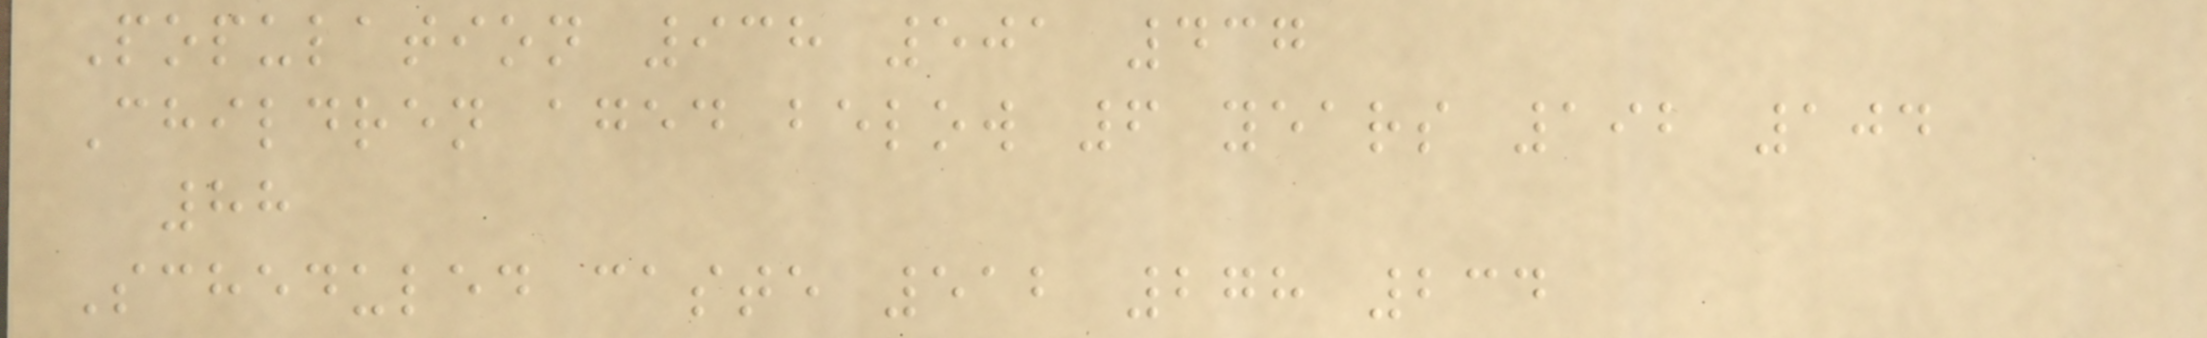Population 938 501 437
Children aged below 6 years 192 104
88
Scheduled caste 512 278 234
